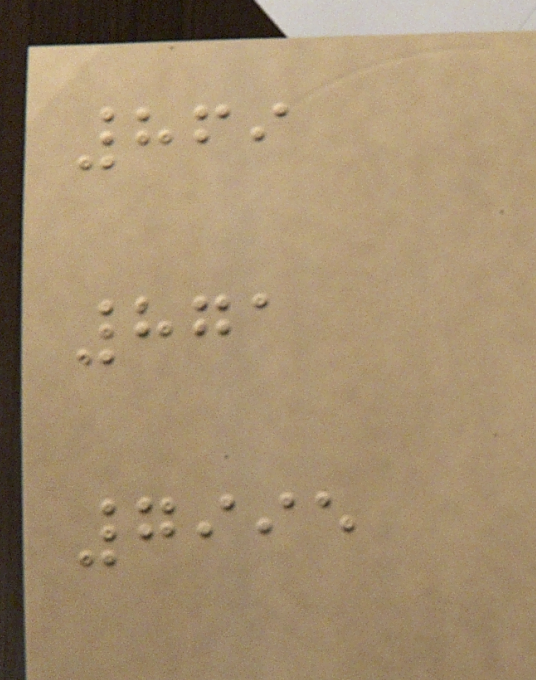869
871
7995
